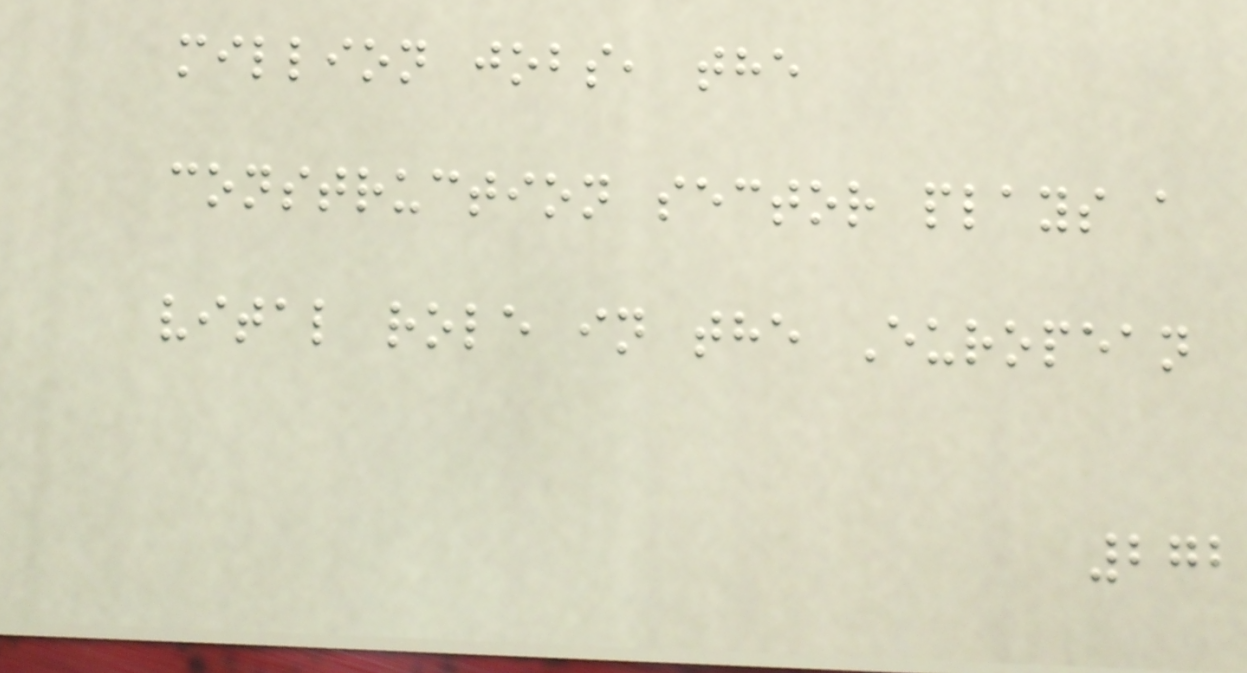million jobs, the
construction sector plays a
vital role in the European
272
